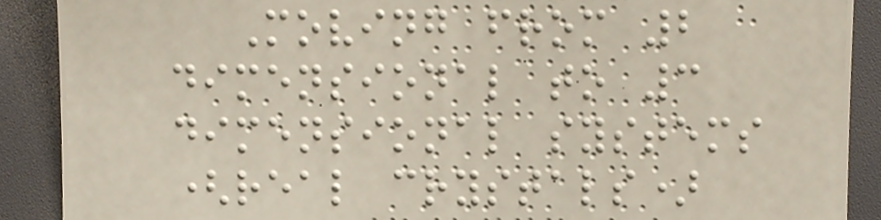Moving from 2
dimensional to 3
dimensional systems
(real crystals)
